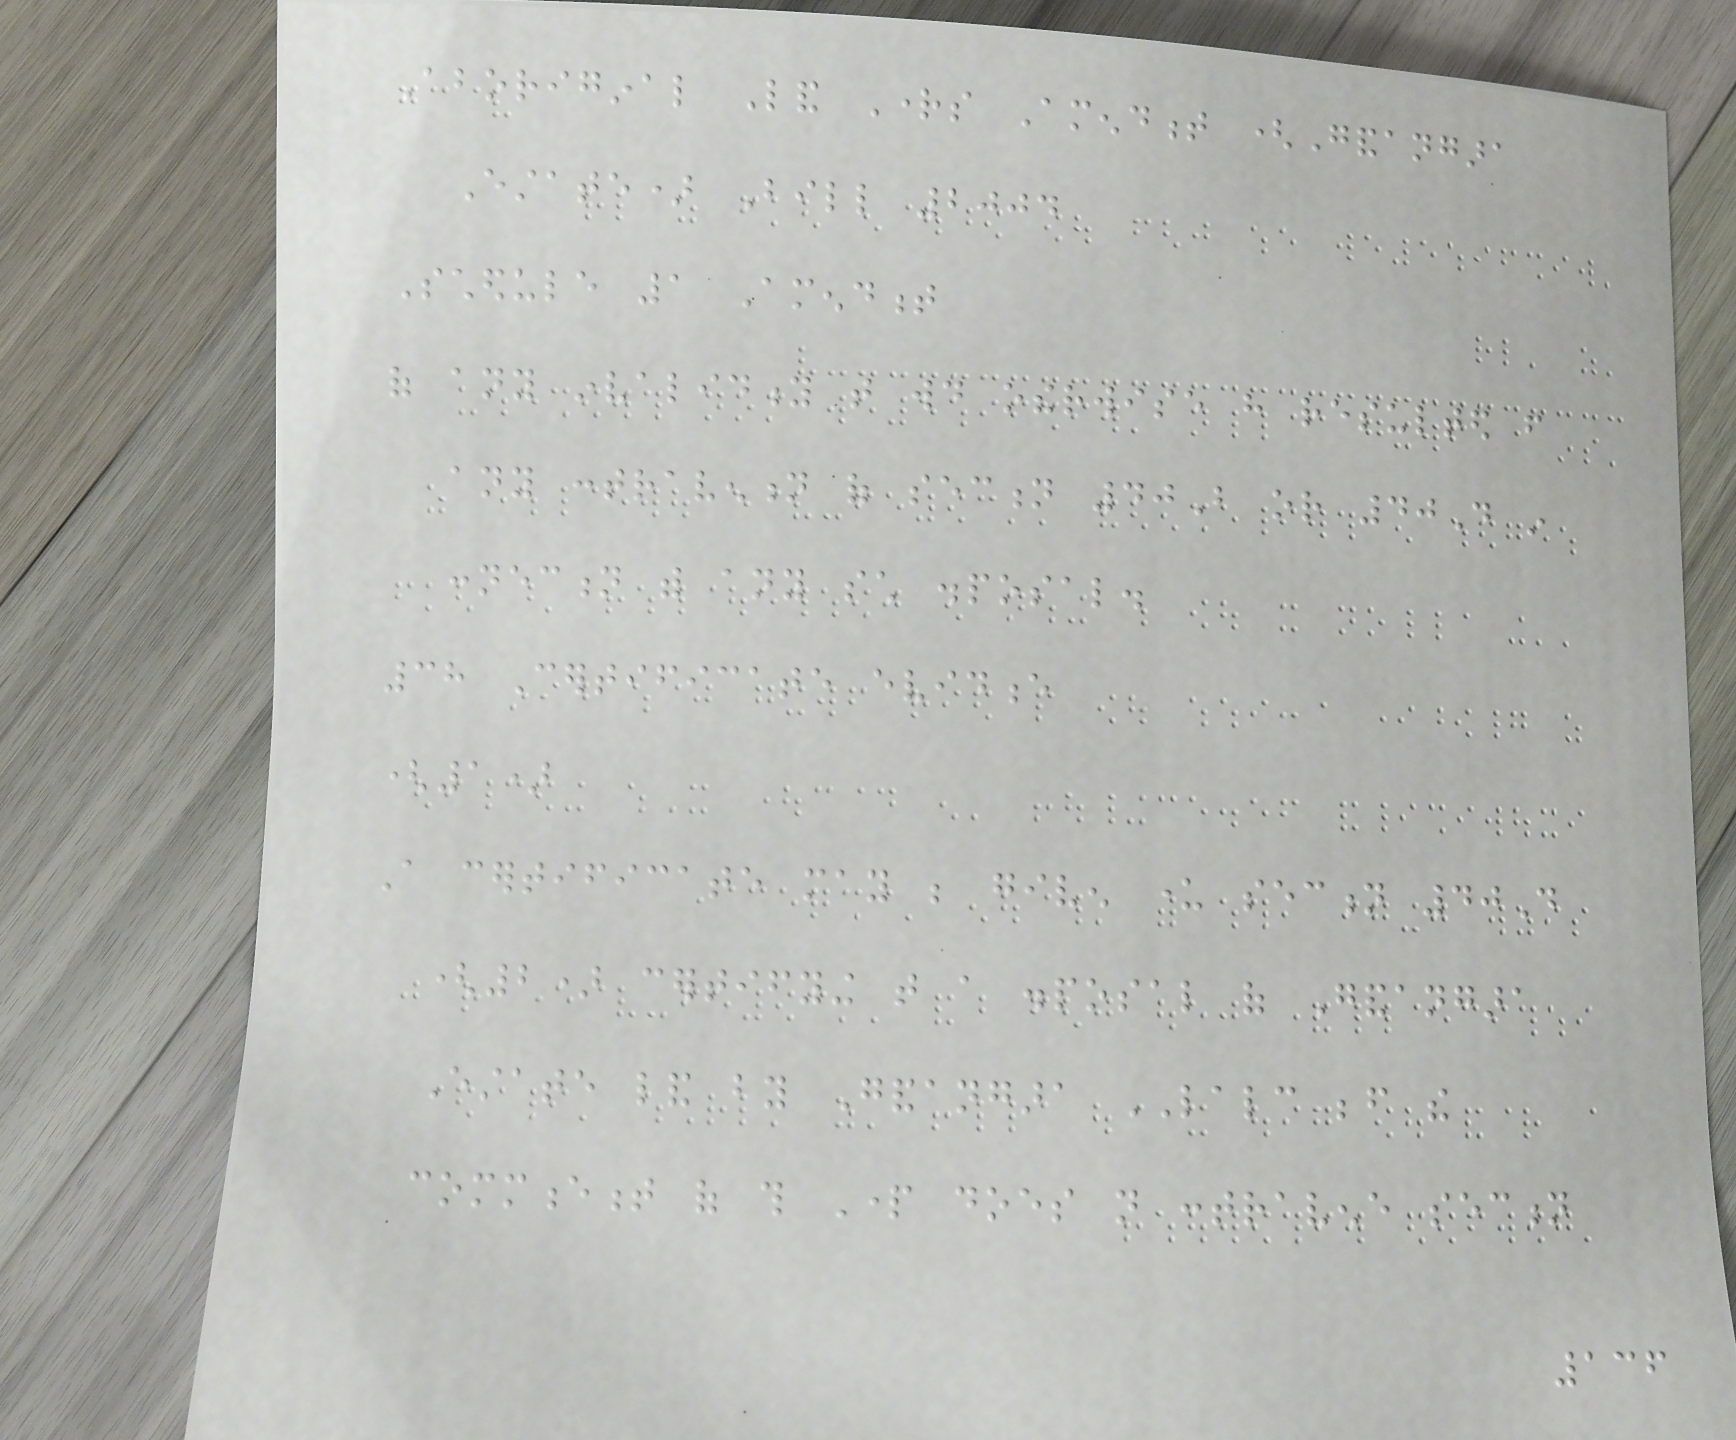Aboriginal Land Rights Amendment (Gandangara
Estate) Bill 2004
Schedule 1 Amendment
of any invalidity that would otherwise have resulted from
any contravention of section 40B or 40D in
connection with any such disposal.
38 Certificate evidence
(1)
A certificate may be given under section 40D
(2) certifying that a disposal of Gandangara
Estate land by Gandangara LALC before the
commencement of this Part does not contravene section
136
